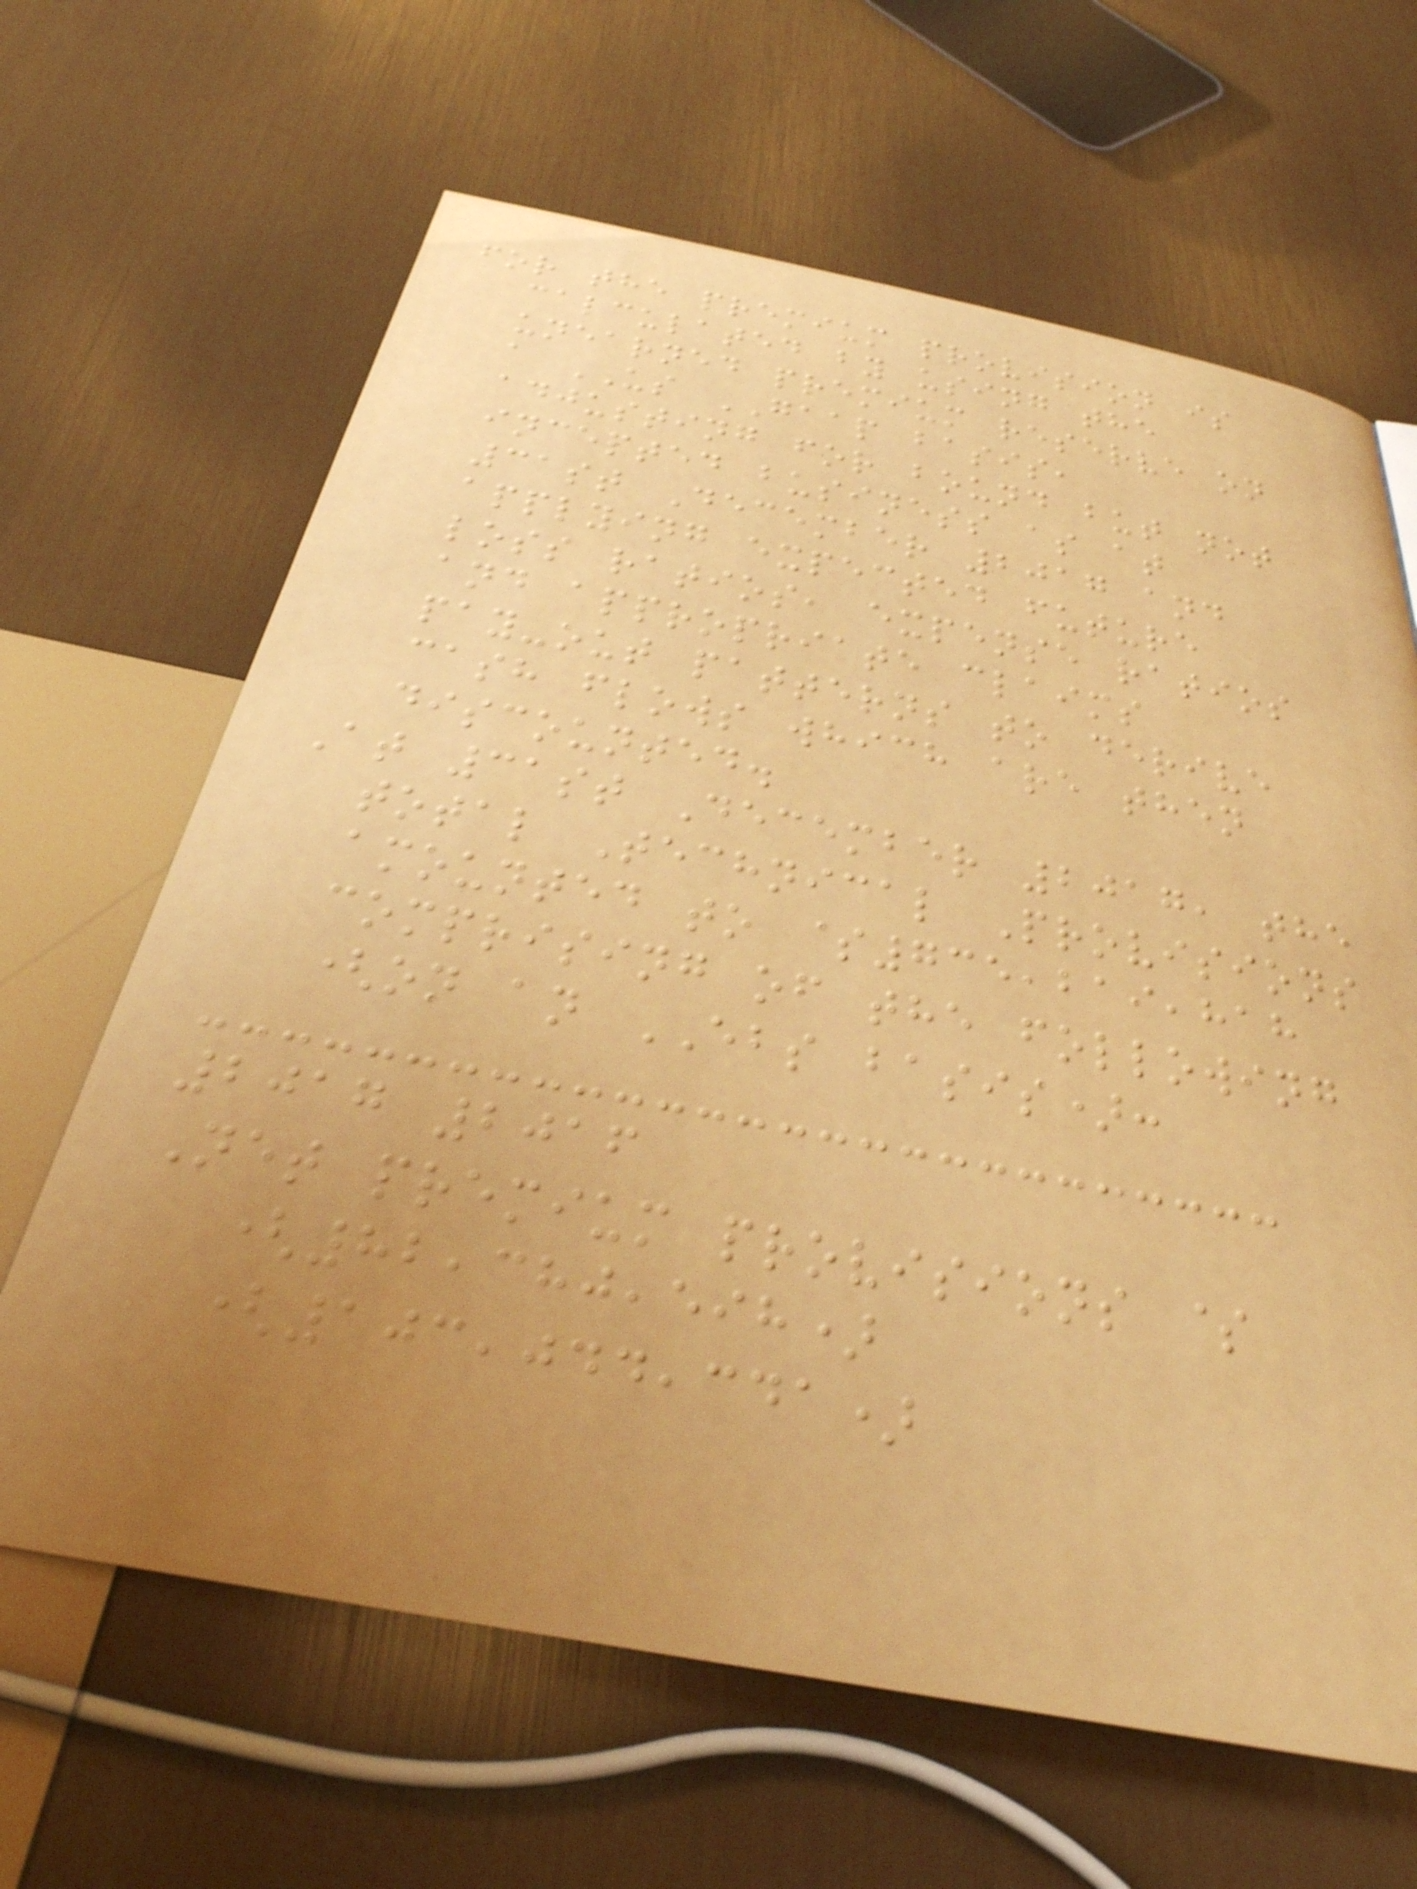for the premium provision is
calculated by using the
unearned premium reserve on
a US GAAP basis,
adjusting for bound but not
incepted business as at
31st December 2017 and
applying expected future
loss ratios, expense ratios
and appropriate claims
pay-out patterns to derive
cash flows which are then
discounted.
At 31st December 2017, the
total Technical Provisions
amounted to $735,219,818
comprising of the following
(on an EBS basis):
2017 2016
Net premium provisions $
(82,380,598)
(103,044,341)
